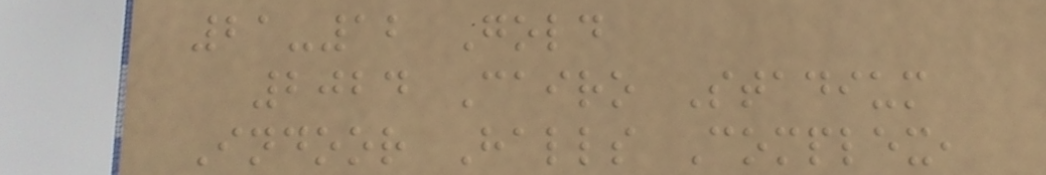21-12 Gold
2024 Cairo Stadium
Indoor Halls Complex,
